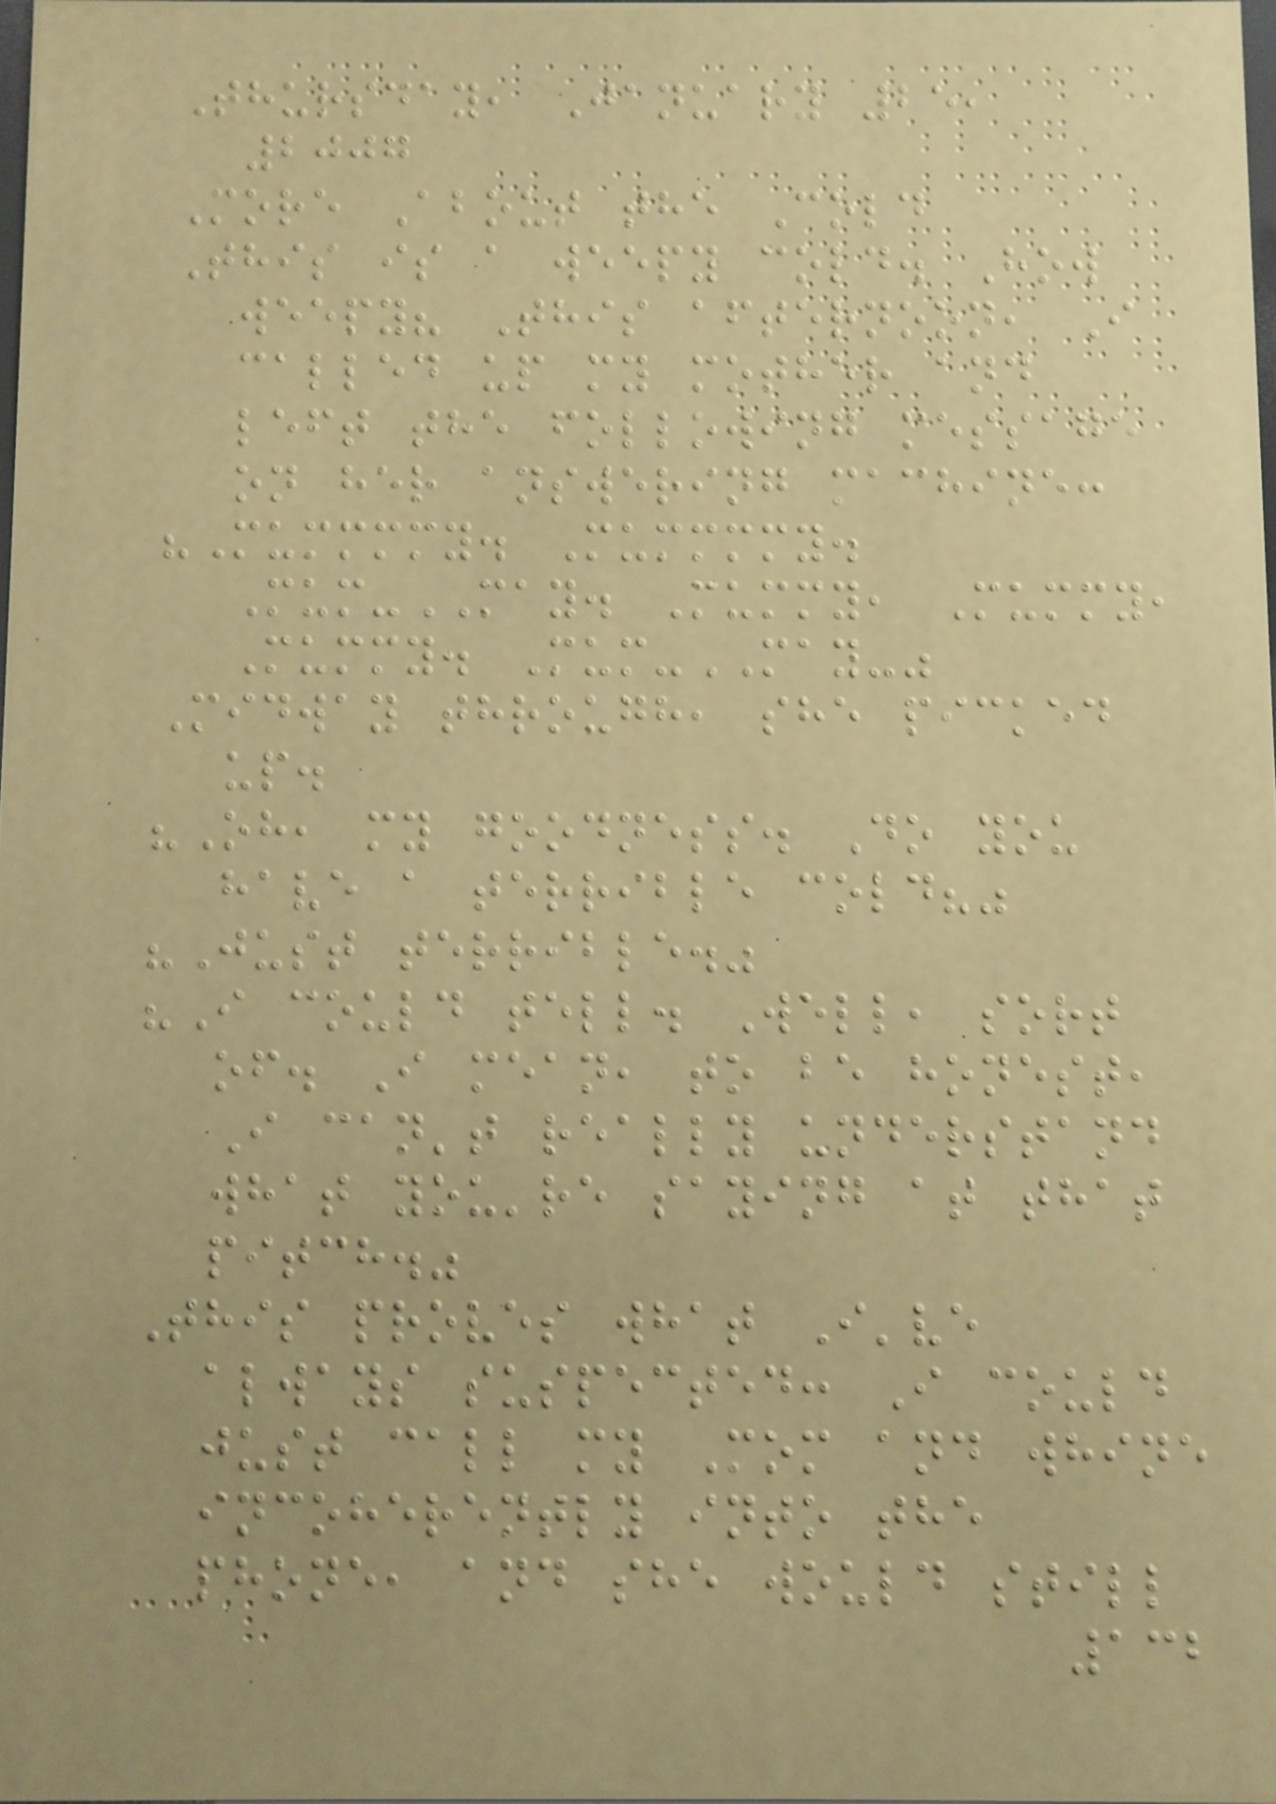Thursday, January 25,
2007
More About the Cold
This is a weepy cold. How
weepy? This afternoon, I
called up my mother and
left the following message
on her answering machine:
"Mummmmy. Mummmmy.
Mum-MAY. Mummy, Mummy,
Mummy. Mum-MAY-"
Midway through, she picked
up.
"Oh, my goodness. Do you
have a terrible cold?"
"Just terrible."
"I could tell. Well, sort
of. I mean, to be honest,
I can't really understand
what you're saying at that
pitch."
This proves what I've
always suspected: I could
just call my Mom and whine
incoherently into the
phone, and she would still
132
